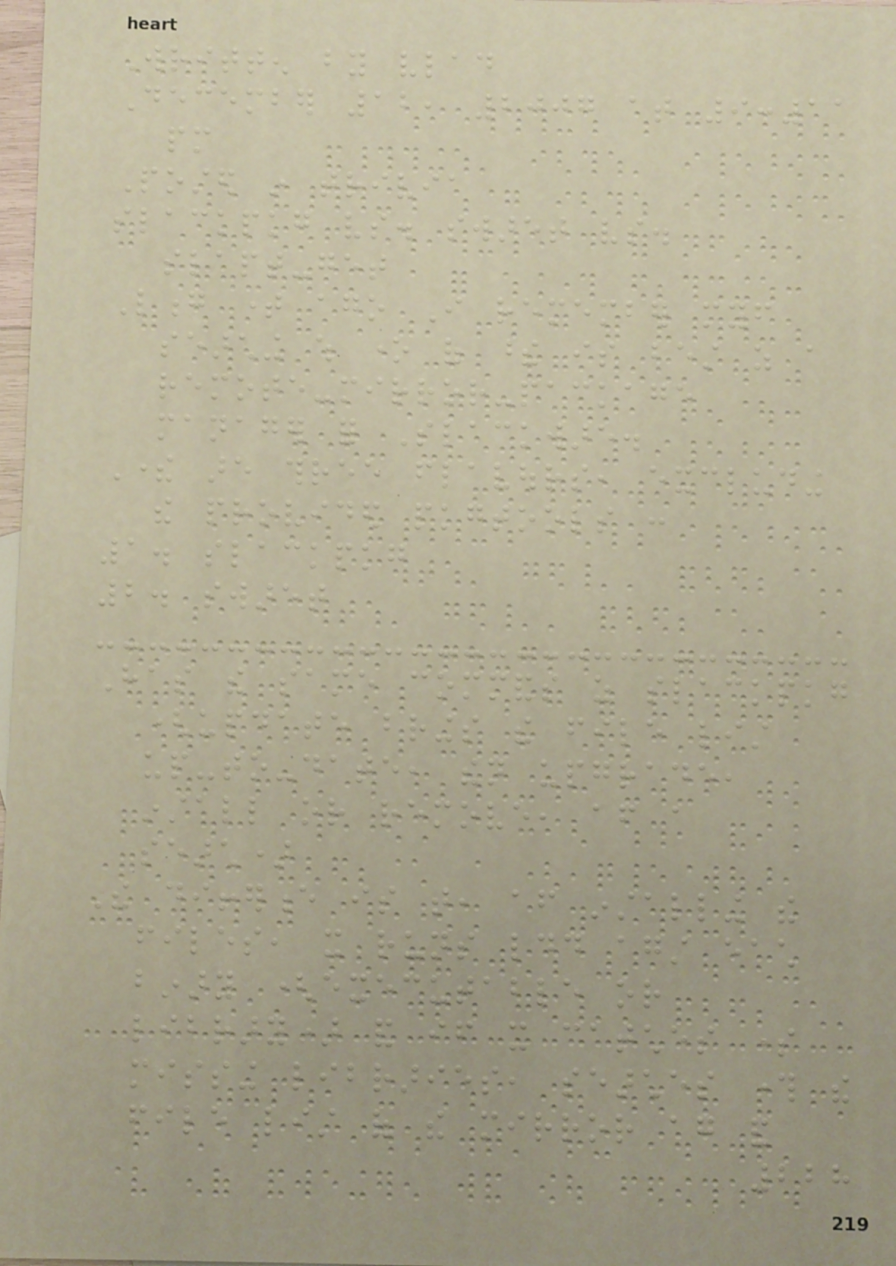Written by vlad
December 12, 2007 at 9:11
pm
Posted in trivia
slackpkg vs. swaret vs.
slapt-get
Long time ago I remember myself
searching which one of these is best as a
remote-mirror-package
manager for Slackware.
There are three flavours, excluding
the provided pkgtools :
1. slackpkg
2. swaret
Has the same commands as slackpkg
(update brings the file list
up-to-date, then upgrade,
install or remove, after a
search)
The difference is that, after installing the
files, it runs ldd against each
binary (executable or
library) and if it catches some
missing libraries, searches through the
file list of the mirror again and
228
